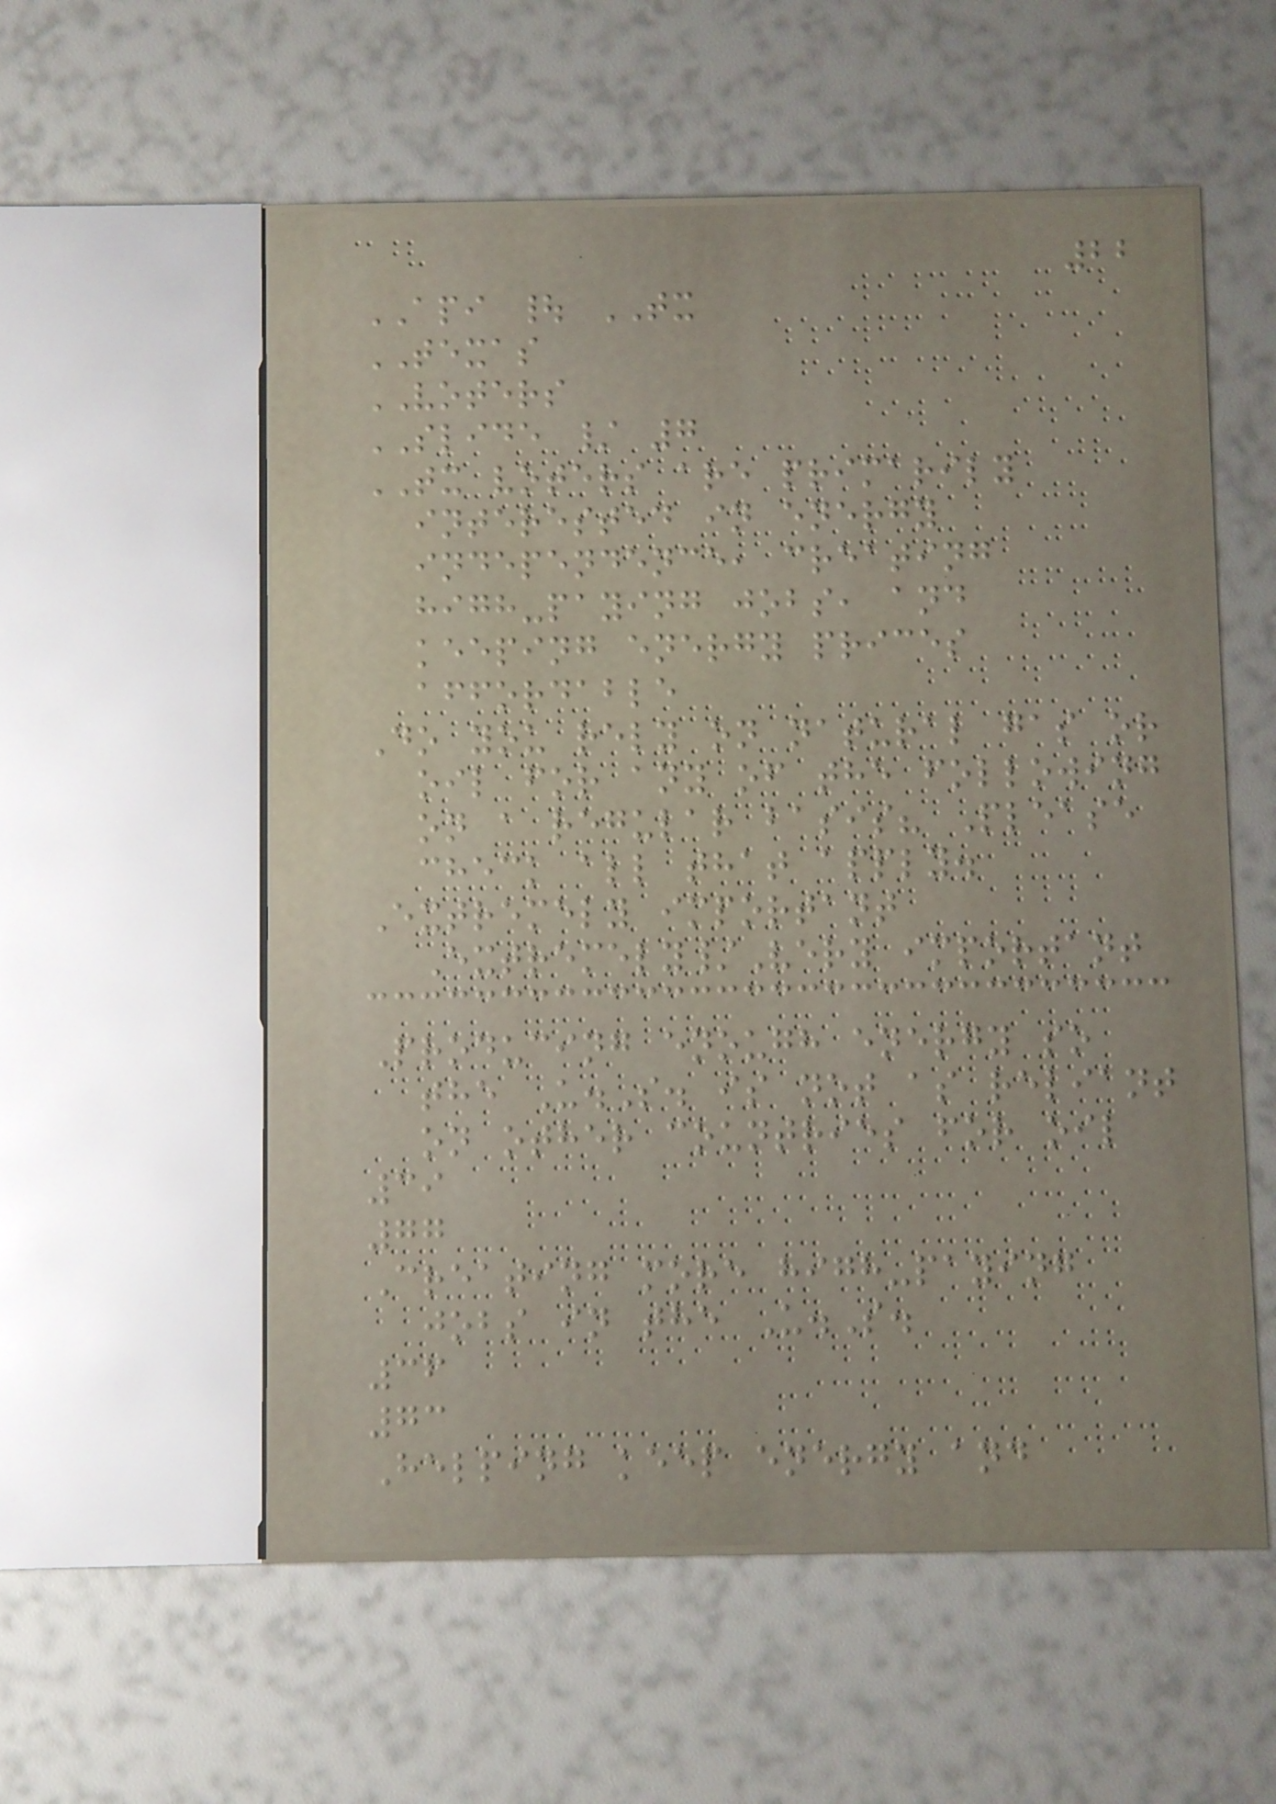22
API | TX
TEXAS
VOTERS
SLIDE / 7
TX voters are primarily
interested in energy
independence, creating
high-paying jobs, and
keeping energy prices
affordable
Do you rely on natural gas or
oil for any of the following
on a regular basis? Please
check all that apply.
Extremely important
Extremely/Very important
Producing enough energy so
the U.S. is not as reliant
on other countries for oil
39
77
Creating more high-paying
jobs in the U.S.
36
73
Helping keep energy and
